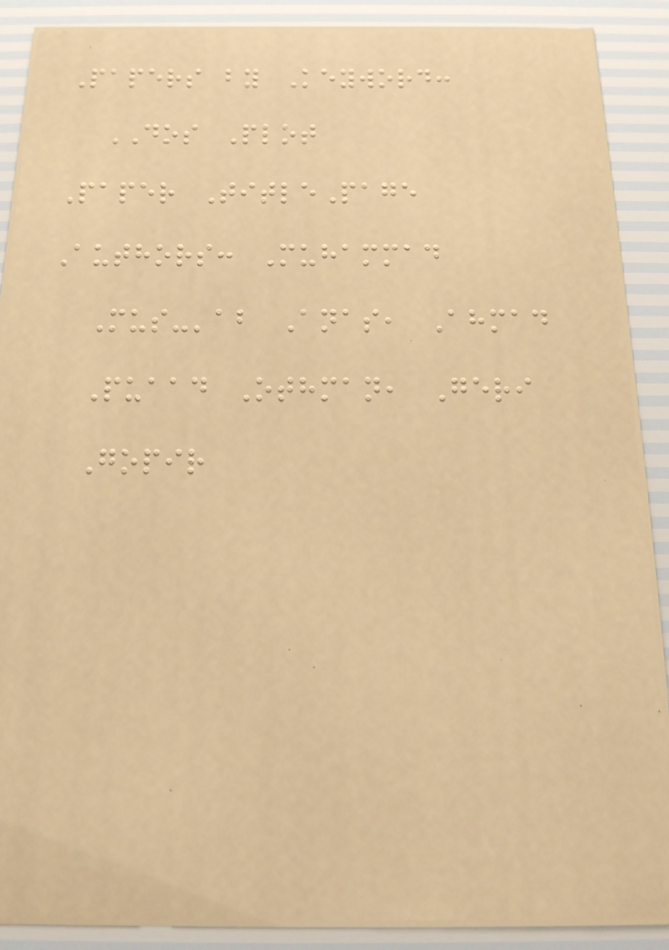Papers by Keyword:
DOS Plot
Paper TitlePage
Authors: Muhammad
Mus-'ab Anas, Ahmad
Puaad Othman, Geri
Gopir
